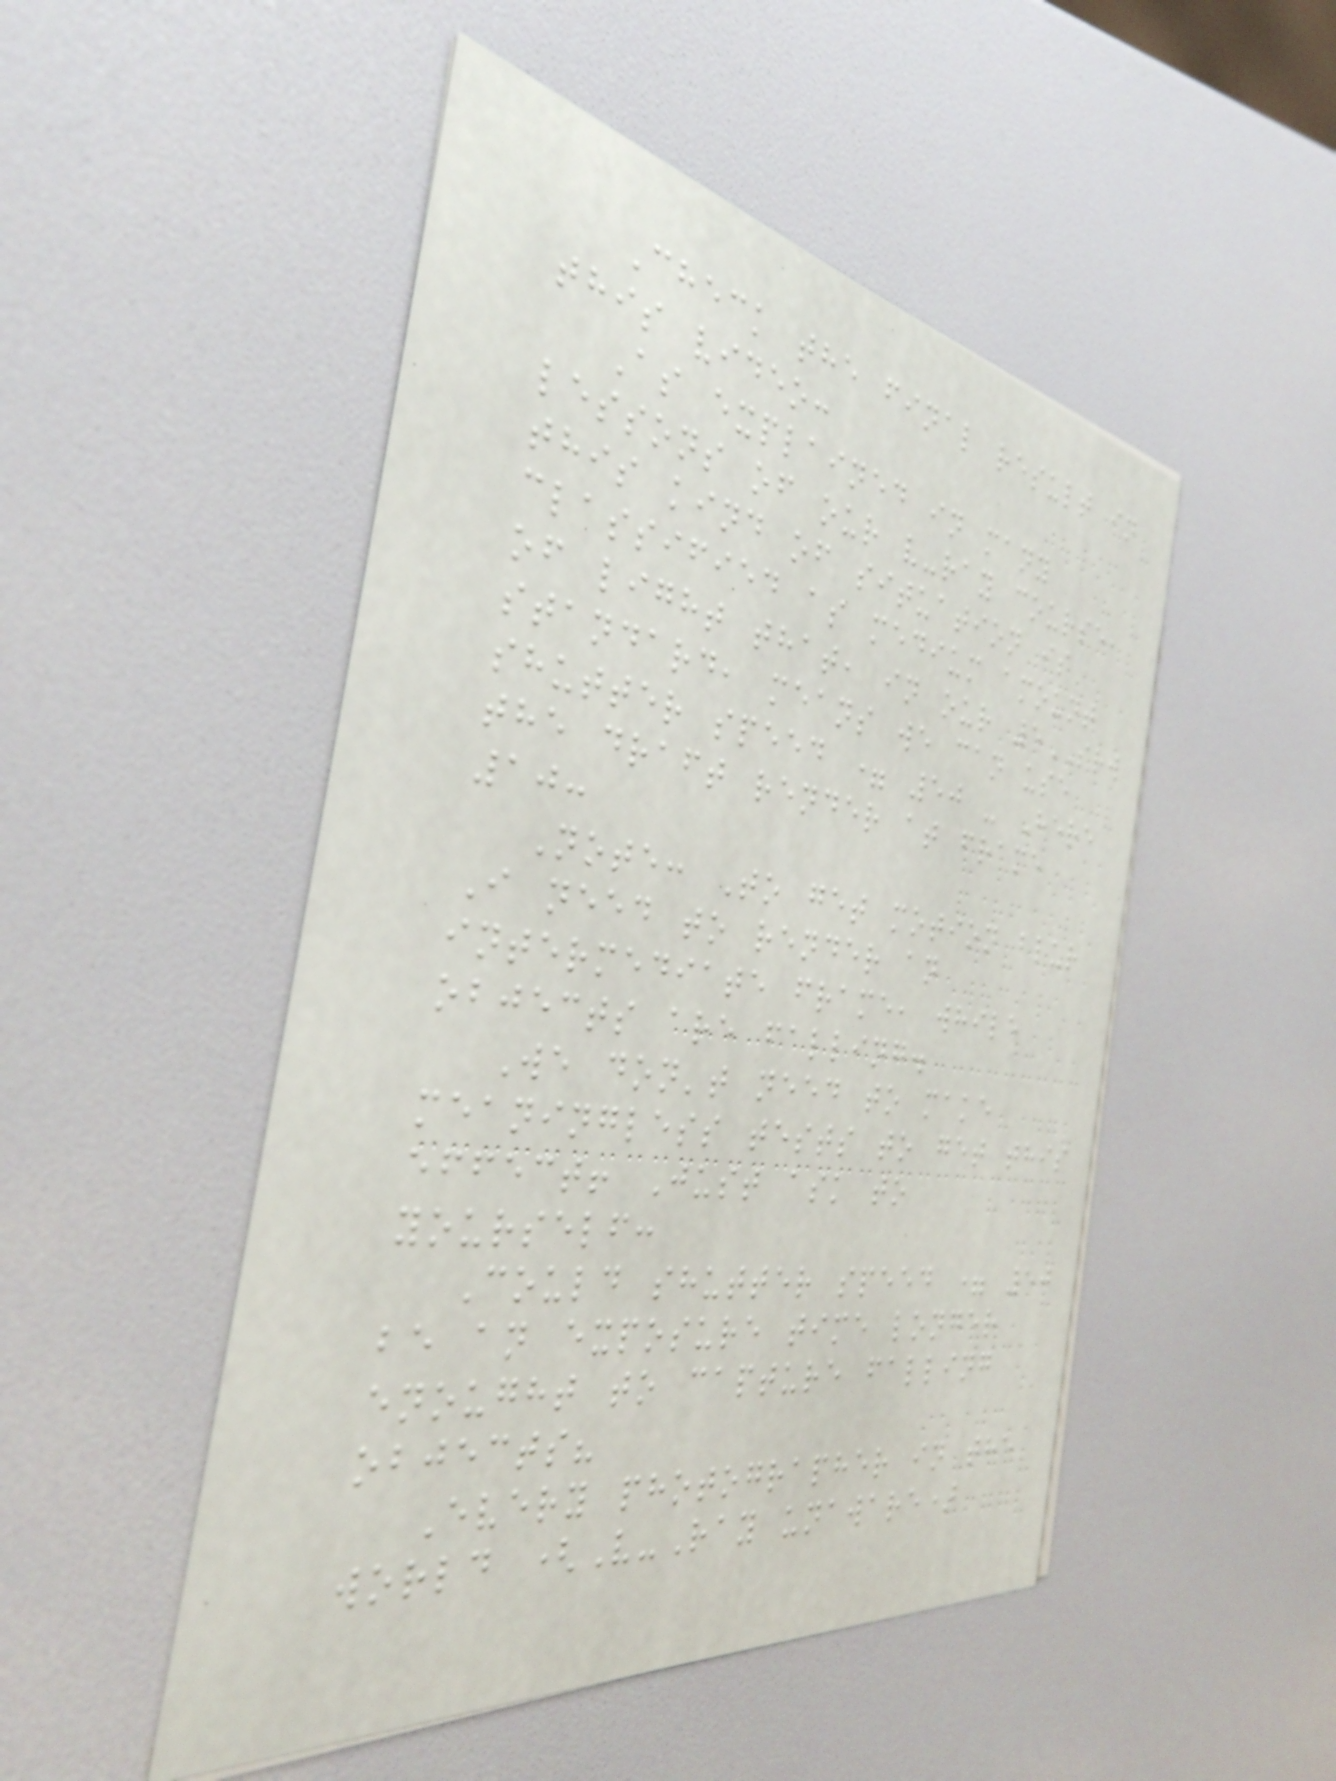Check the final result in
this video:
As explained in many
lessons of our v-ray course,
this kind of situation is
classified as medium amount
of light that, in our 5SRW
standard, means we can use
shutter speed = 50 - Here
the draft render at frame
10:
Note: To get motion blur
I need to render an
intermediate frame, while
objects are falling.
We don't need to make
meaningless tests to get this
effect! Just ask to
yourself:
Could shutter speed = 50
be an exposure time longer
enought to capture falling
objects?
Every photographer in the
world (V-Ray unaware)
